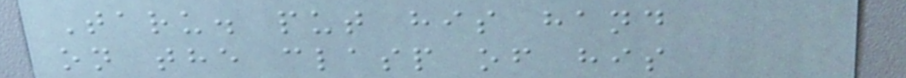Taru. put his hand
on the clasp of his
